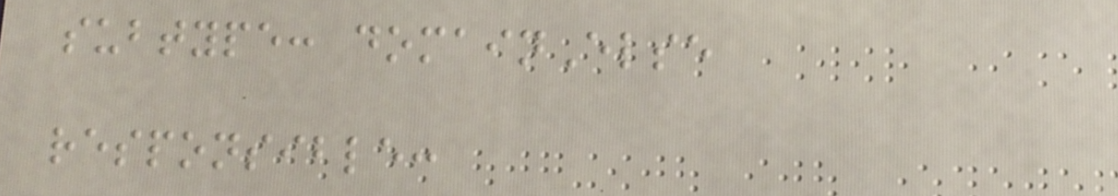subtype: domainElse
responsible:
